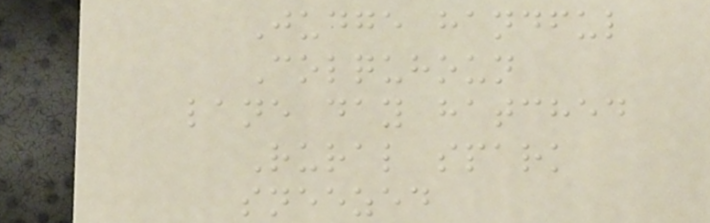Judge handful
Colquhoun
lane day hatched
Rural spark
sneezed
